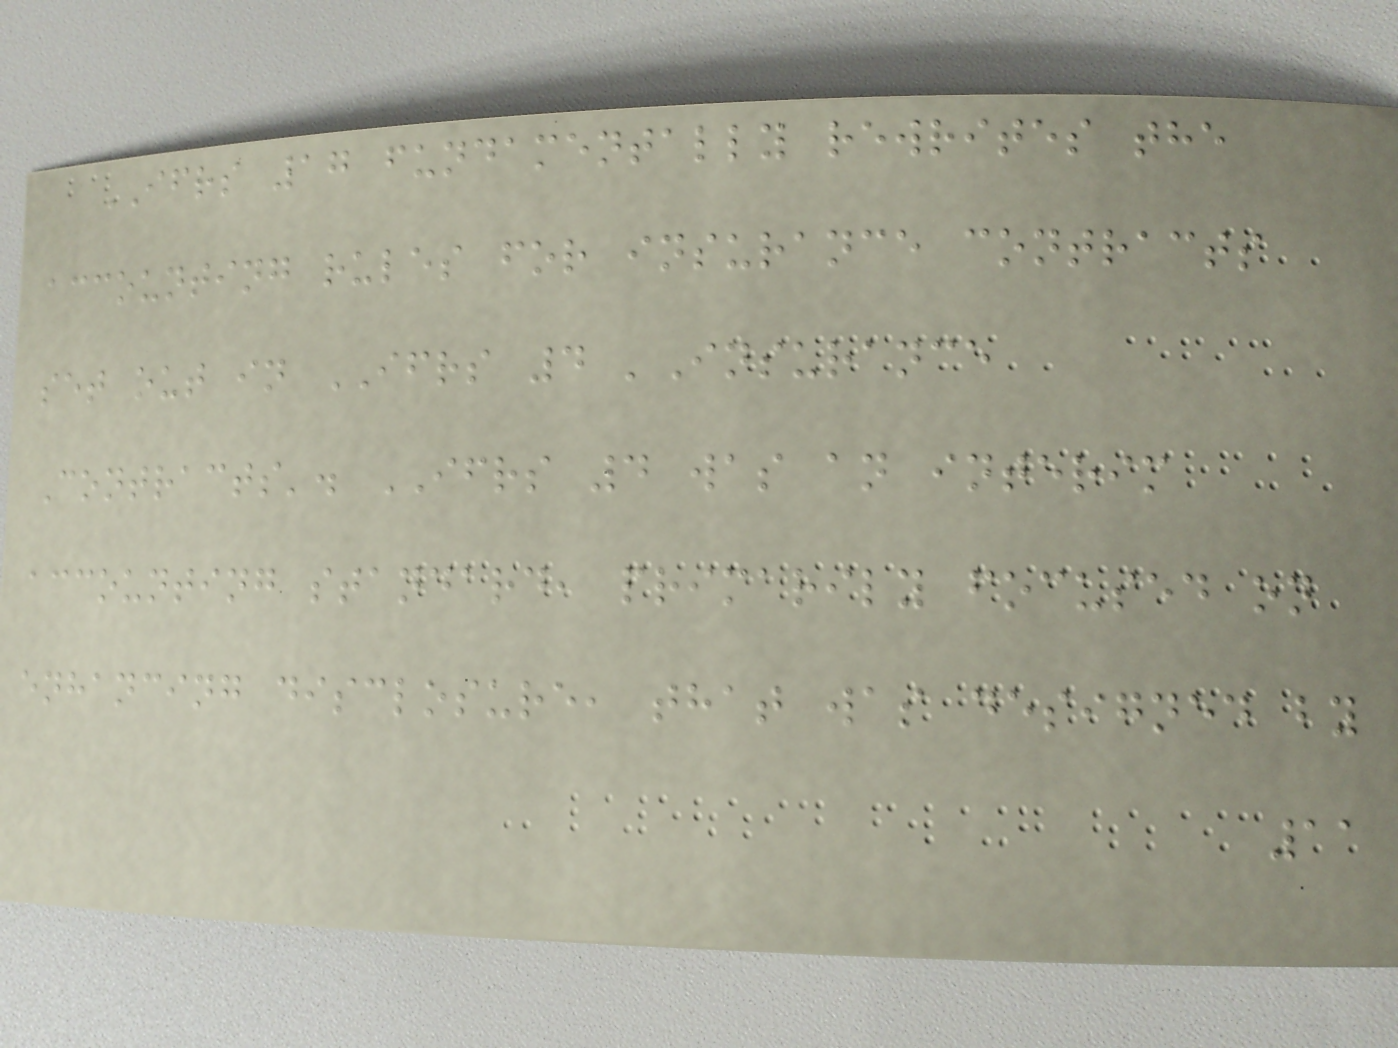IFRS 17 fundamentally rewrites the
accounting rules for insurance contracts
set out in IFRS 4 'Insurance
Contracts'. IFRS 4 was an interim
accounting standard, primarily focused on
enhancing disclosure, that was designed by
11
